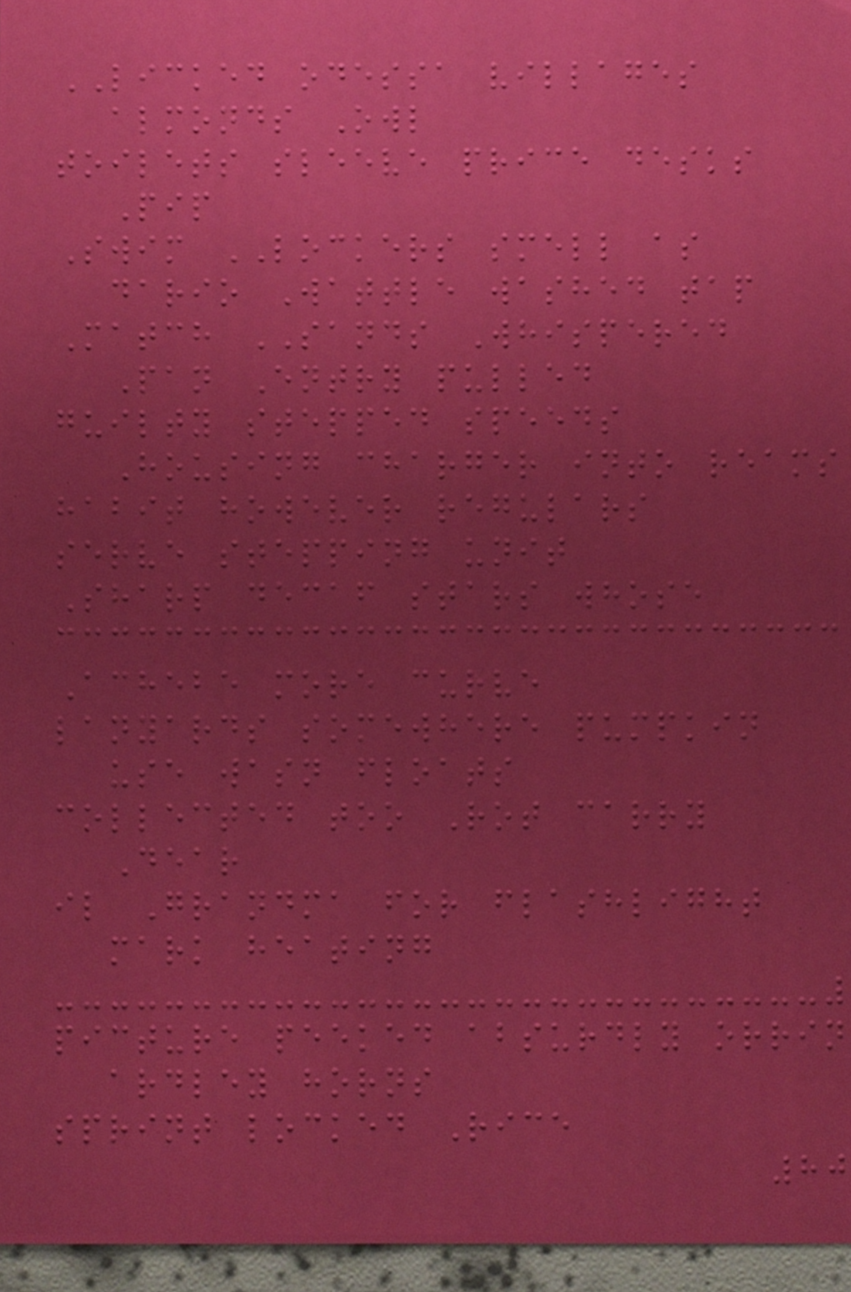LICKED odessa villages
almonds Owl
toilets sleeve price desks
Pip
Swim LOCKERS smell as
dario Wattle washed tap
Match SANDS Whispered
Pan Entry pulled
guilty stepped speeds
Housing charger into reams
habit however regulars
serve stepping unit
Sharp decaf stars whose
Achebe more curve
lanyards somewhere pumpkin
use wasn floats
collected too Rot carry
Dear
il Grandma for flashlight
mark heating
picture peeked absurdly orrin
ardley horns
sprint locked Rice
80
